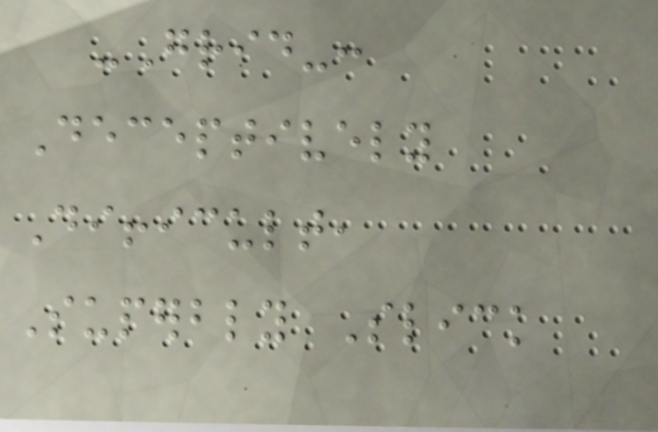-Grid-:
Deceptively
Difficult,
Superbly Slick
